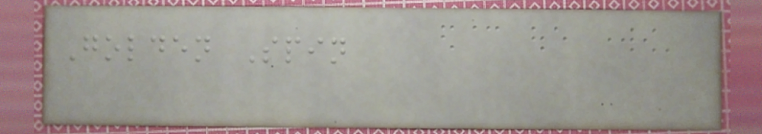Golden Spin
